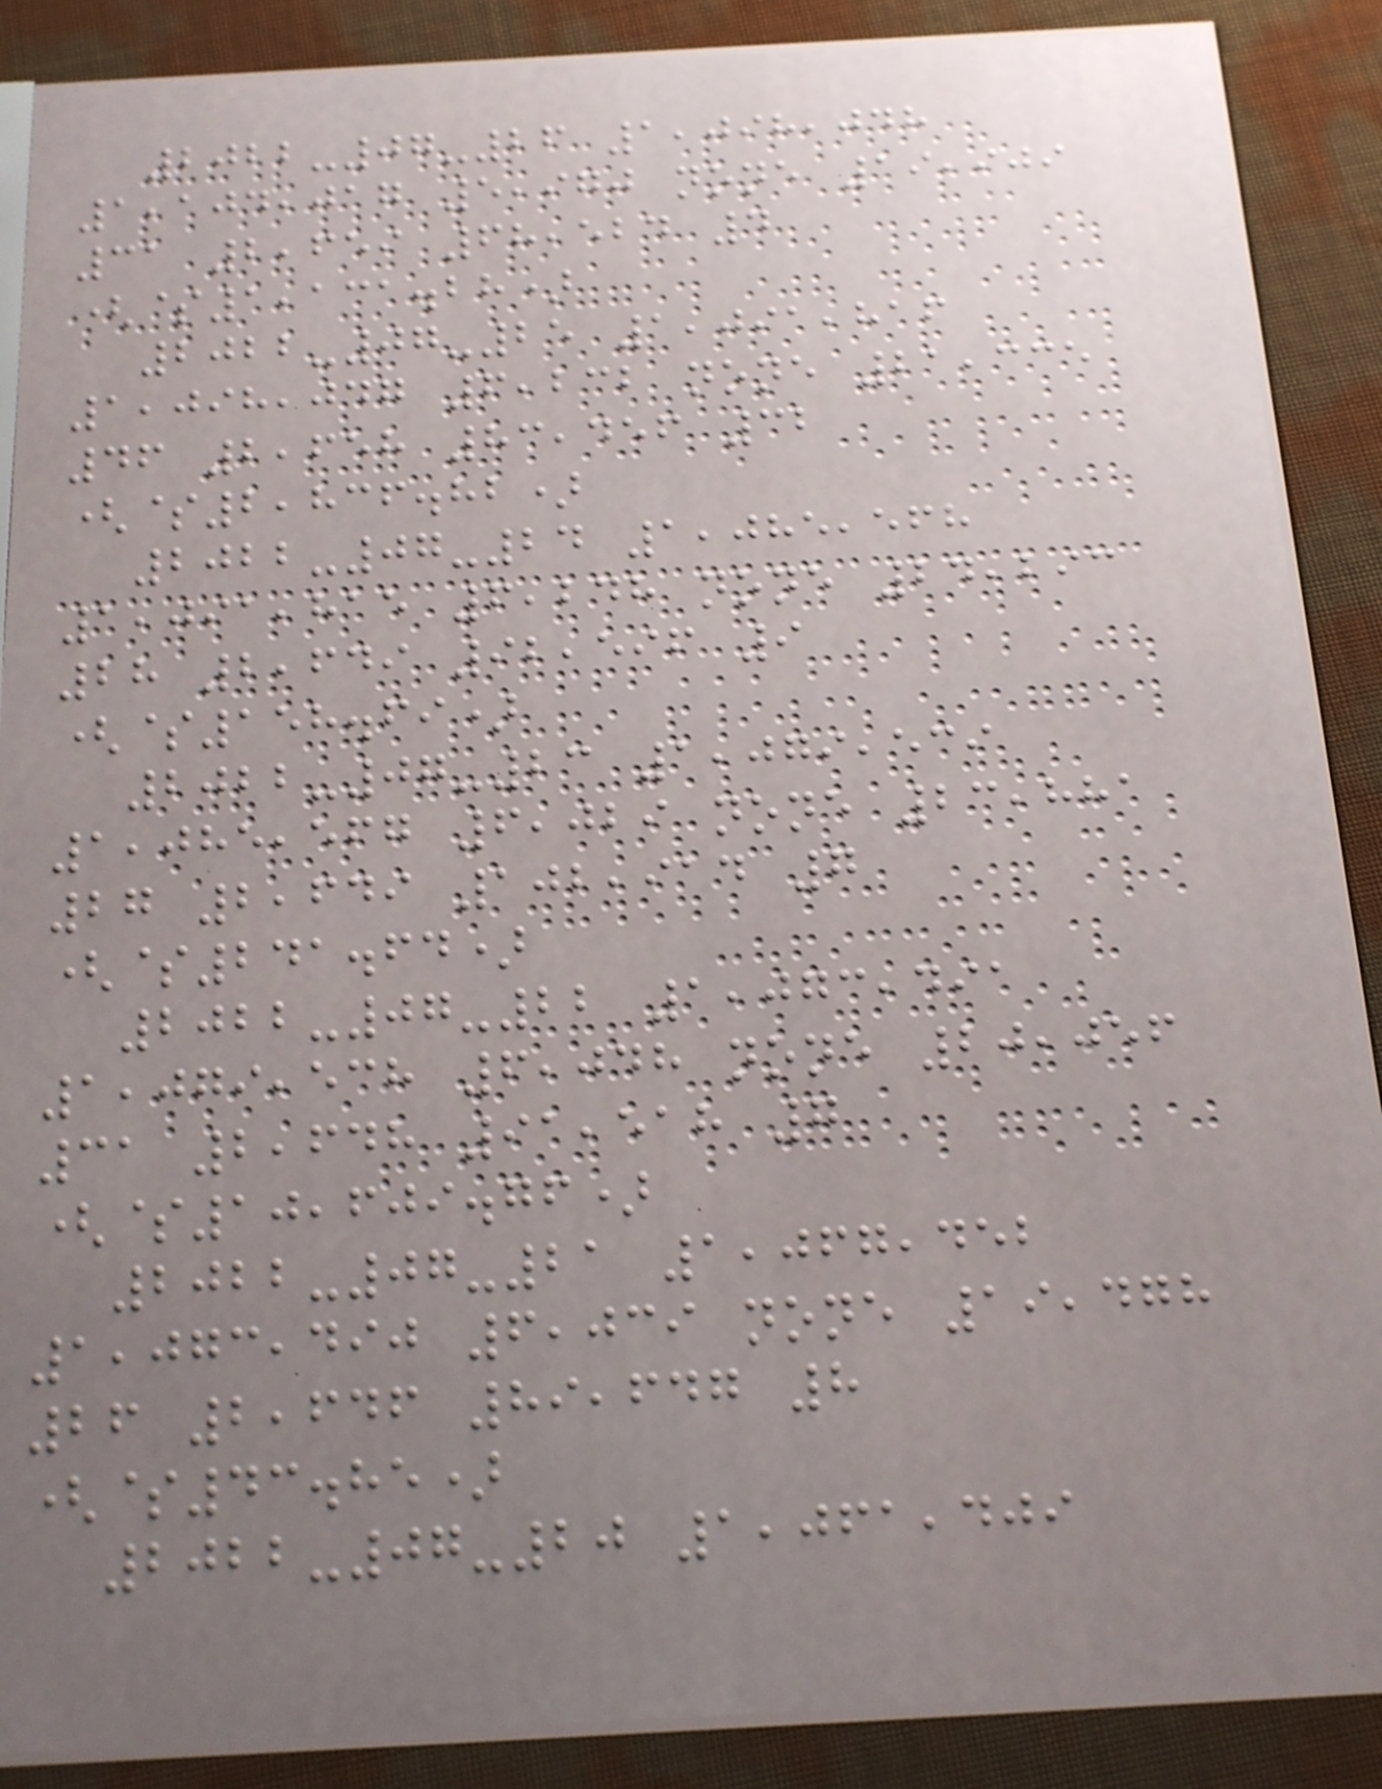2022-07-26 1,098,048
1,104,017 5,970 none 19,909
31 2,659 68,524 4
($1,131.28)
2022-07-25 1,091,816
1,098,047 6,232 none 21,335
46 2,658 83,456 32
($2,836.82)
2022-07-24 1,085,568
1,091,815 6,248 none 24,293
28 2,649 92,596 9
($158.69)
2022-07-23 1,079,539
1,085,567 6,029 none 23,881
27 2,649 102,914 7
($241.64)
2022-07-22 1,073,491
1,079,538 6,048 none 20,056
31 2,648 91,518 7
($10,609.76)
2022-07-21 1,067,452
1,073,490 6,039 none 19,478
26 2,646 89,647 8
($43.85)
2022-07-20 1,061,409
